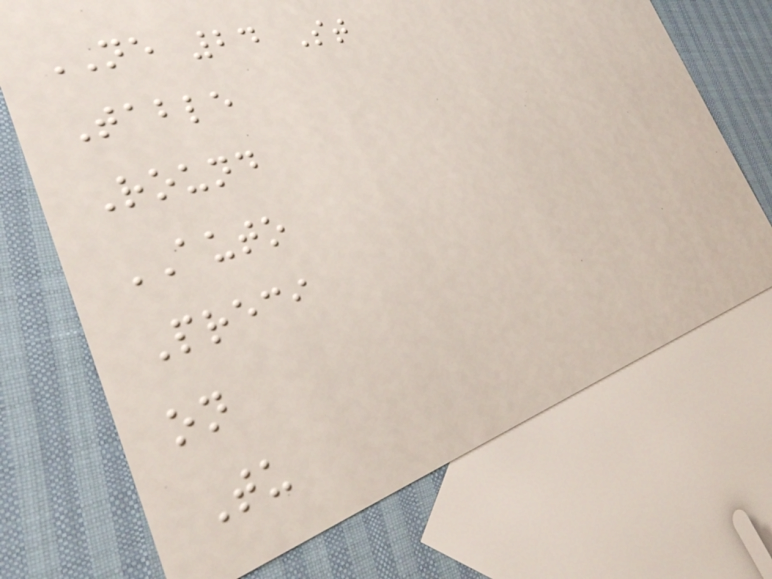NE 24 St
Table
Round
AUTO
Preci
on
Tu
